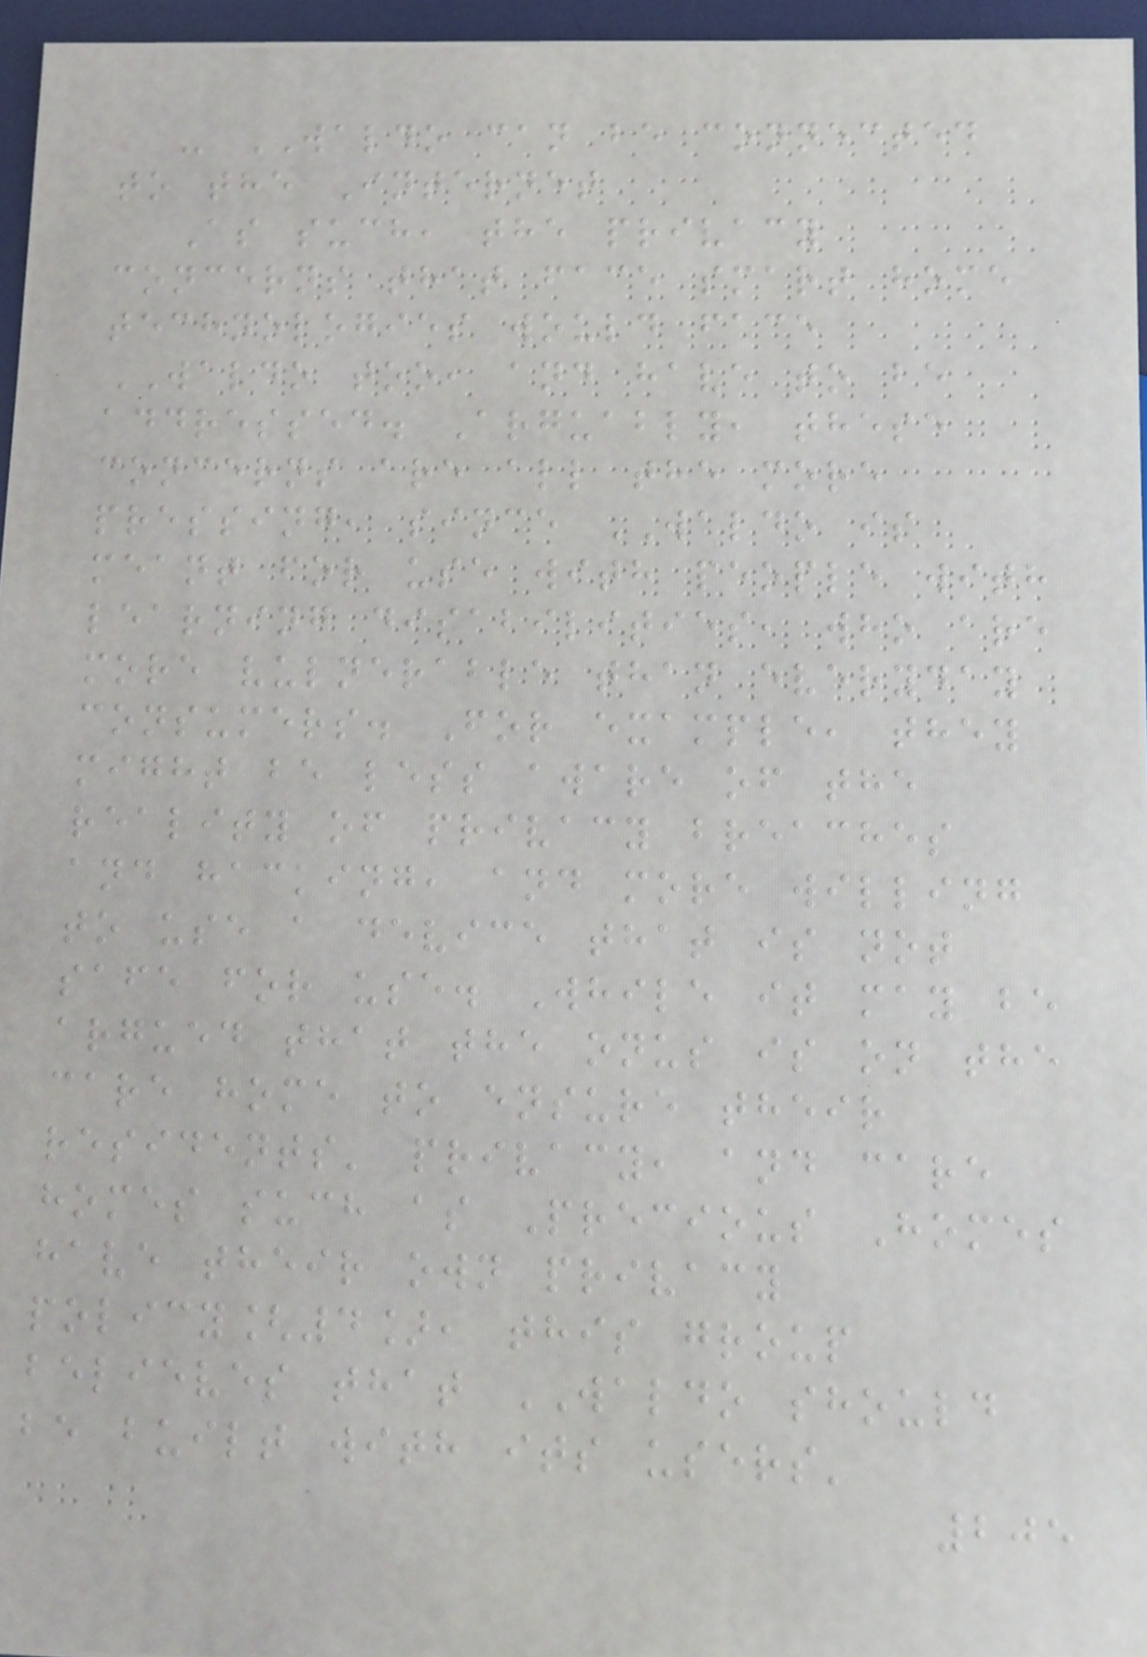- WALDO can be connected
to the Internet
As such, the privacy
concerns that face smart home
technologies would face
WALDO too, and have to be
addressed. Arguably, these
concerns are all the more
pressing, since WALDO is
meant for use with people with
learning disabilities, who are
more vulnerable than everyday
consumers. For example, they
might be less aware of the
reality of privacy breaches
and hacking, and more willing
to use a device that is not
safe for use. While it may be
argued that the onus is on the
care home to ensure their
residents' privacy, and care
homes such as Precious Homes
have their own privacy
policy[4], this group
believes that WALDO should
be built with its users'
205
